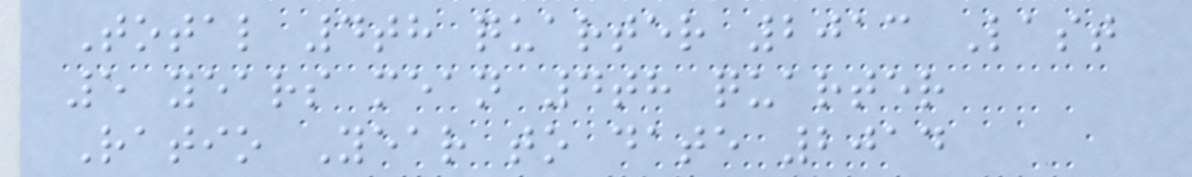Total 4th quarter 2013 Last
5 years mean 4th quarter
Ratio Year to date 2014
